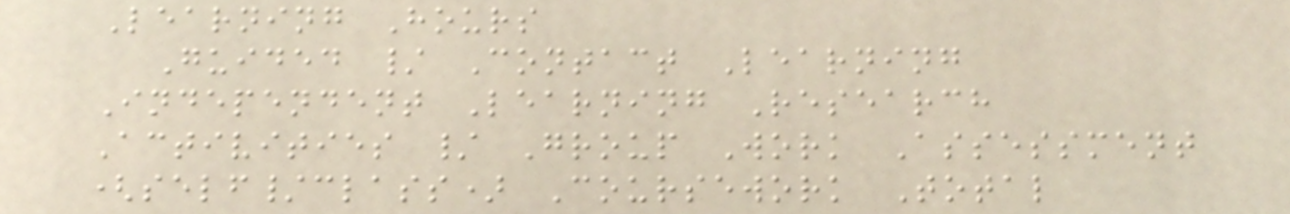Learning Hours
Guided / Contact Learning
Independent Learning Research
Activities / Group Work Assessment
(self/class) Coursework Total
